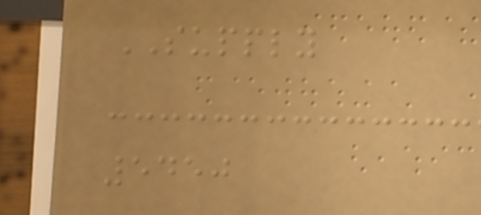SUPPLY
5450
